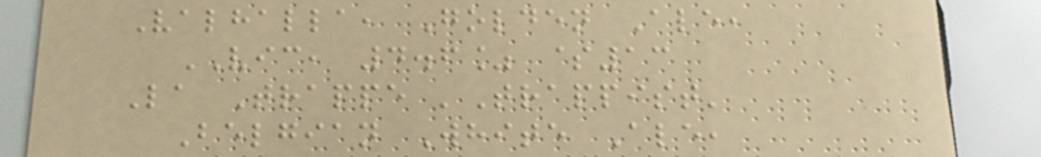Valhalla, Golden Ale,
VIC, 4.6% $13
La Trappe 'Trappist'
Belgian White Ale,
